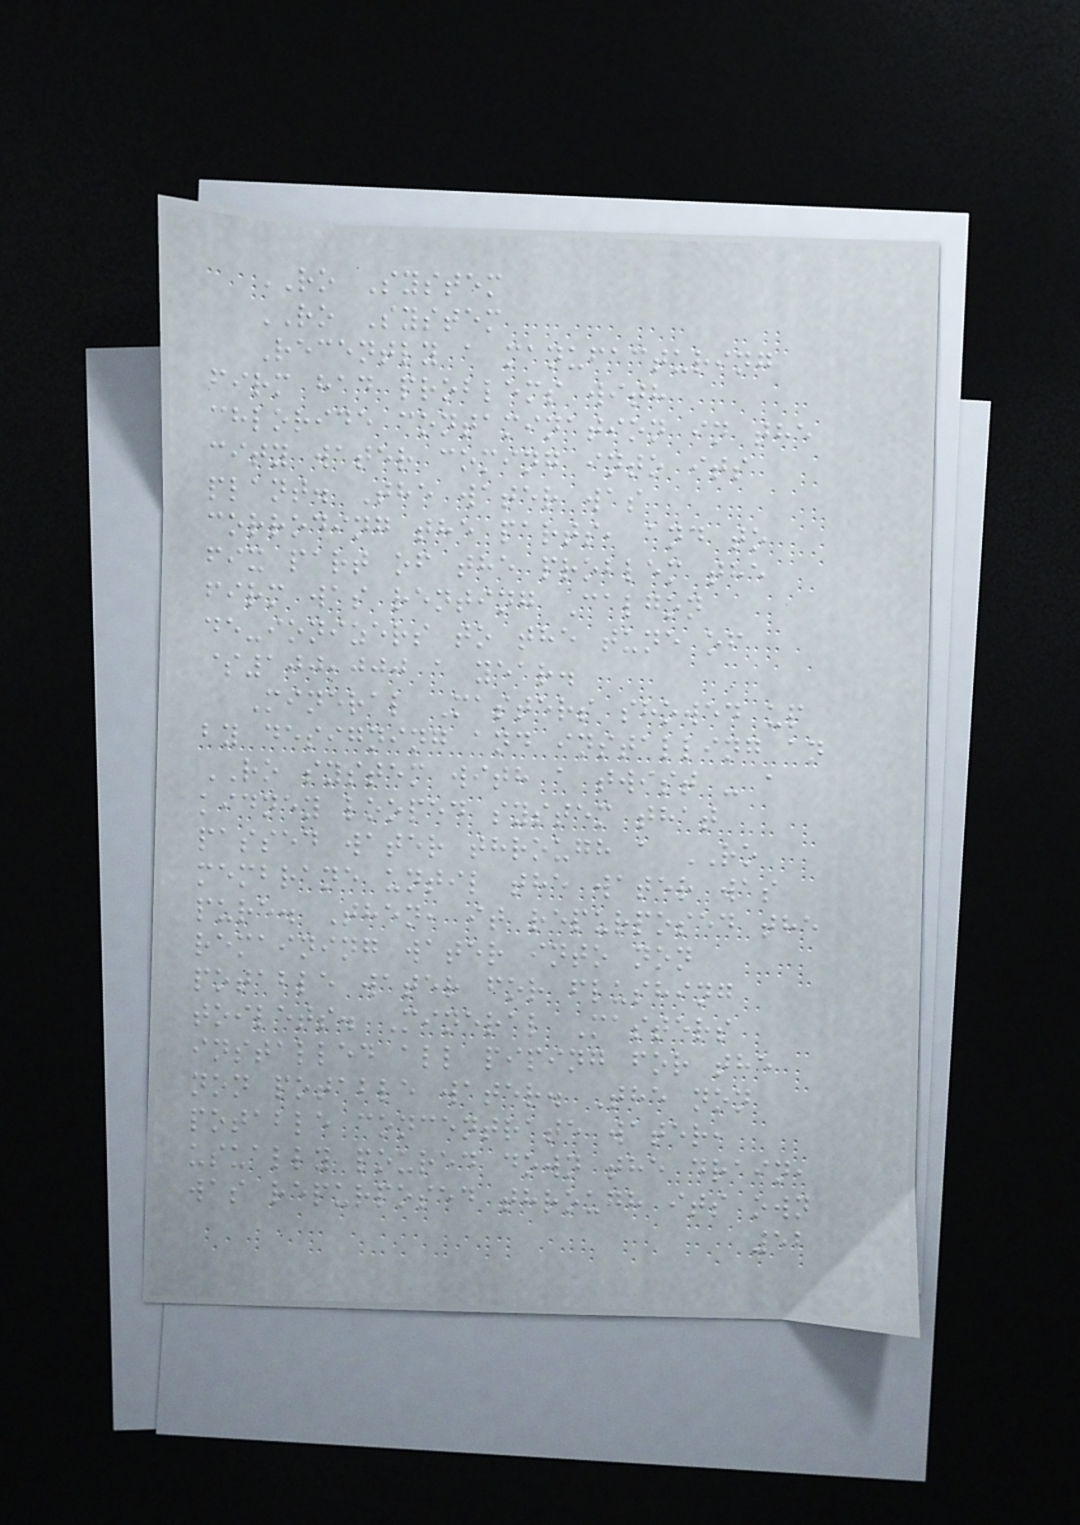RO System
RO System
Recently a manufacturing
firm had problems with
chloride contamination in the
city water coming into its
plant. The water was
corroding the parts, and to
fix part of the problem the
firm was renting Calgon
de-ionizers to the tune of
$100,000 a year.
Mineral Masters showed up
by designing and installing an
RO system with a twist - a
kidney looped system that
passed water through a RO
membrane until the water was
pure. Then, it repurposed the
remaining water into non
potable water for flushing
toilets. Mineral Masters
installed all piping for the
non potable water. The non
potable concentrate water,
usually poured down the drain,
was repurposed through its own
52
